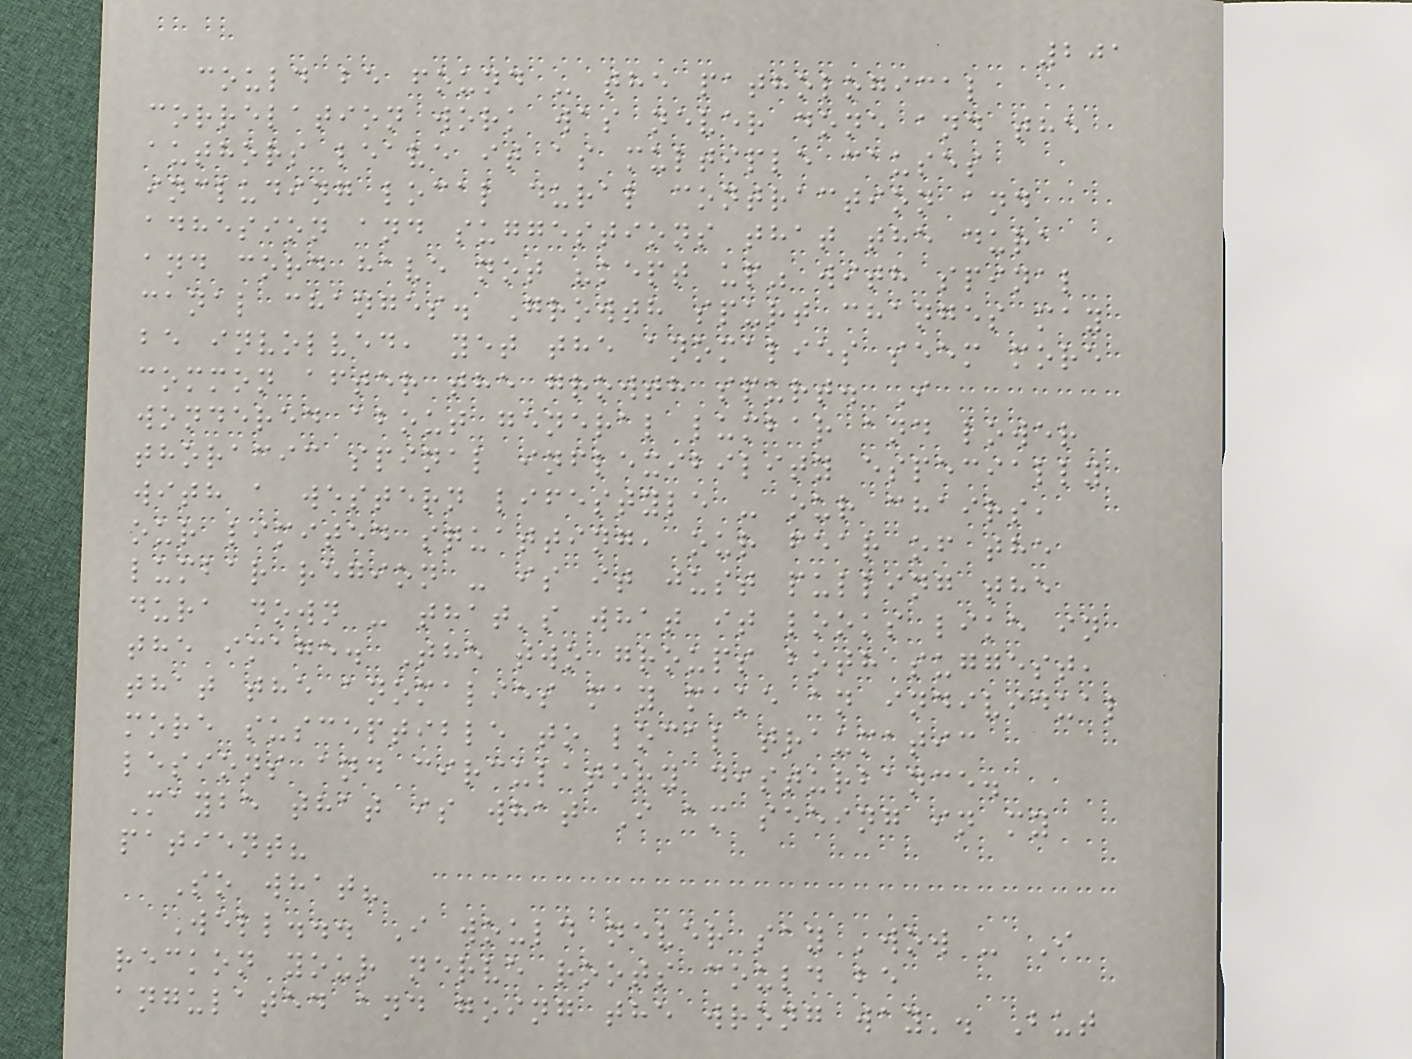201
could be found - the pathological
correlation work was never done and the
authors leave it as multiple causes
including local dural contraction and
adhesion and suggestions that the dura
and cord have not "kept up" with spinal
canal changes. Growth spurt changes may
be involved, yet the anomalies seem more
common after the growth spurt. I
wondered about general lumbar and lower
thoracic spinal inflexibility especially
with a western lifestyle - our chairs,
our limited squatting, our fear of the
lumbar region - is it just pulling the
dura down - that's what it looks like in
the image. The two groups both suggest,
that the anomalies may make an individual
more susceptible to local traumatic
lesions and circulatory disturbance.
Maybe that is what I am seeing in my
patient?
So what?
Well... I would never say 'wow - I
reckon your nerve roots could be
angulated and going the wrong way'. But
